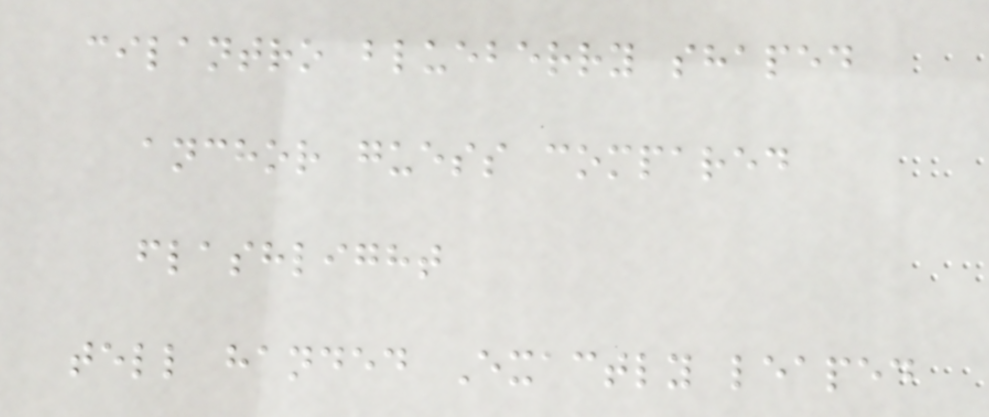cilantro blueberry shaped
anchor guess compared
flashlight
tell handed Exactly leaped
